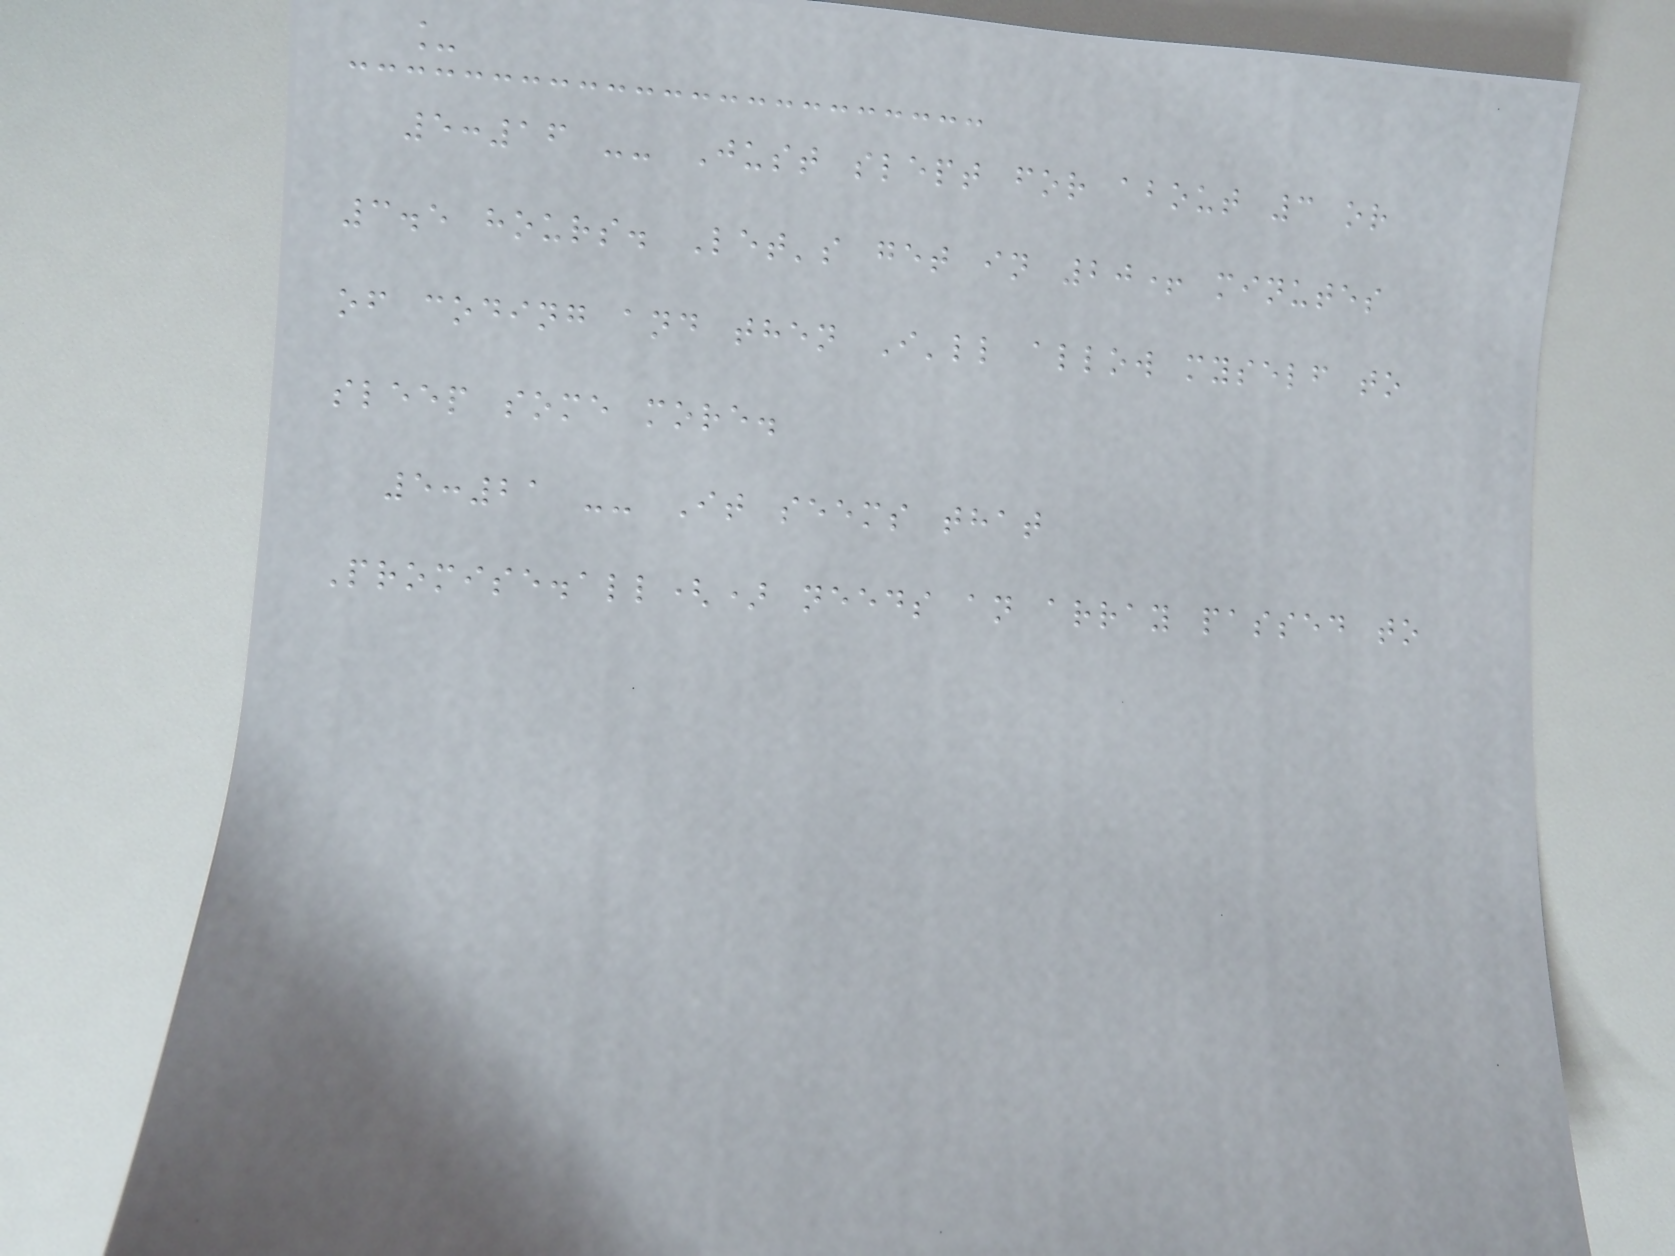_
5:16 -- Just slept for about 3 or
3.5 hours. Let's get in 20+ minutes
of coding and then I'll allow myself to
sleep some more.
5:21 -- It seems that
Promise.all() needs an array passed to
